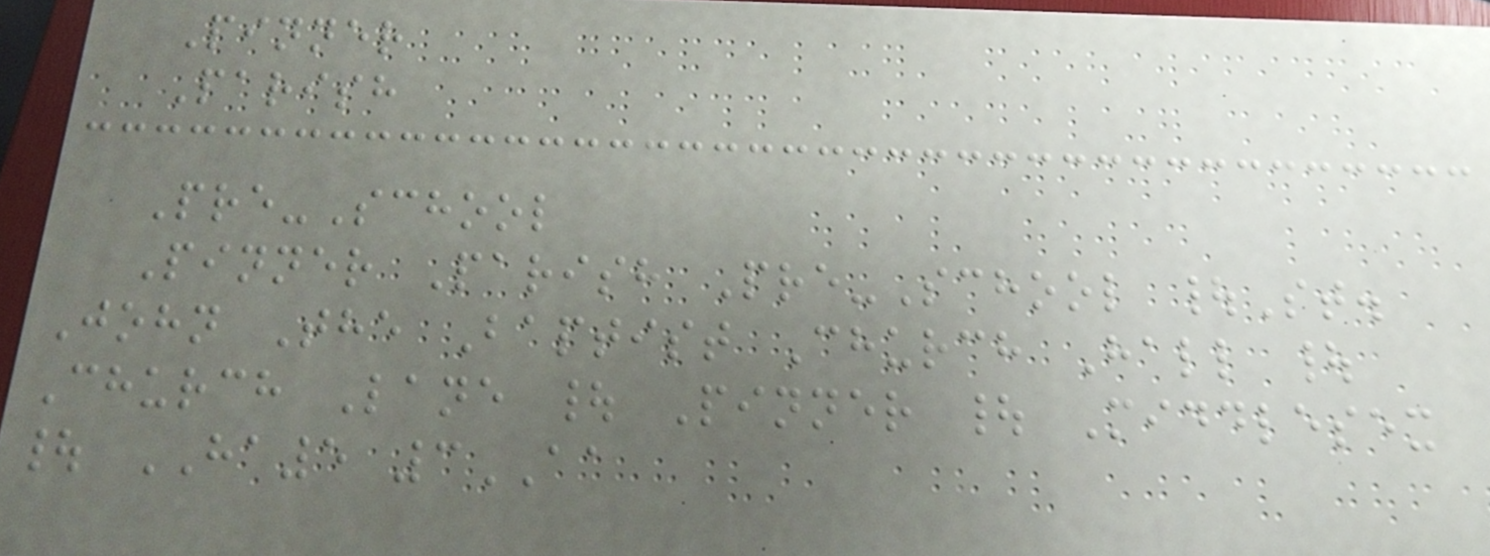Pinner
Parish
Pre-School
Pinner Parish Pre-School |St.
John The Baptist Church Hall |
Church Lane | Pinner | Middlesex
| HA5 3AA
